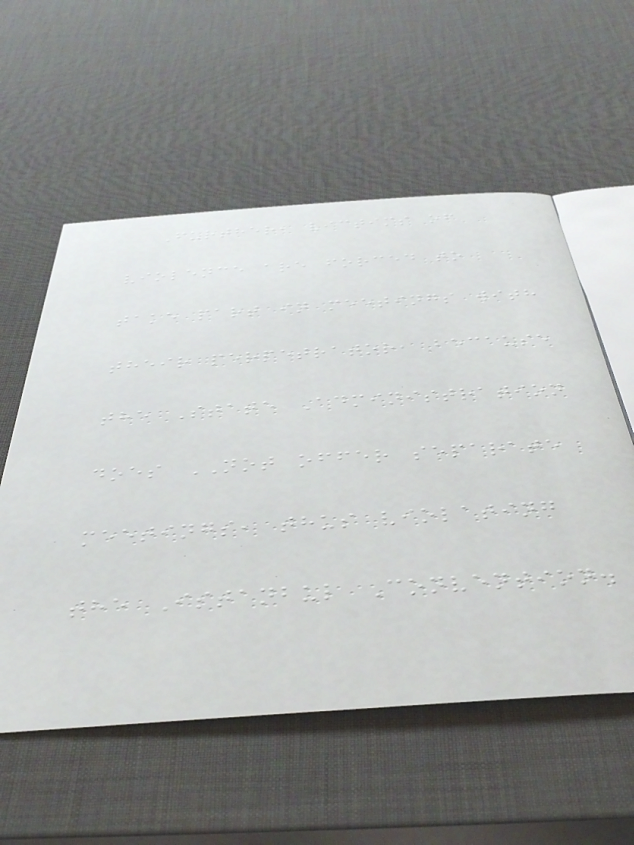Further, victims of
violence are forced to
take part in meetings with
their perpetrator, because
the State Administration
does NOT offer separate
meetings, thus violating
the Istanbul Convention.
